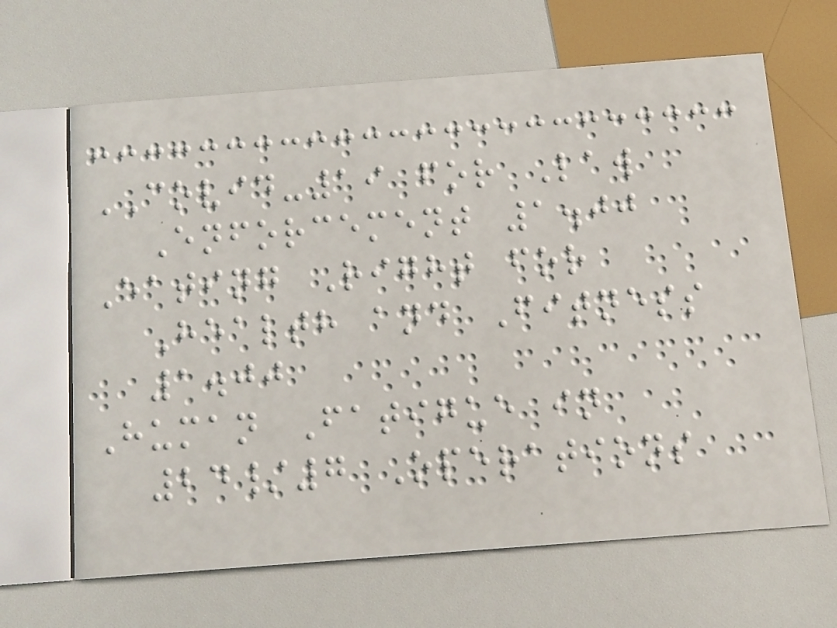COVID-19 for Law
Enforcement 1.00
Eating Right for
Health and Fitness
1.00
Human Fatigue in
24/7 Operations
